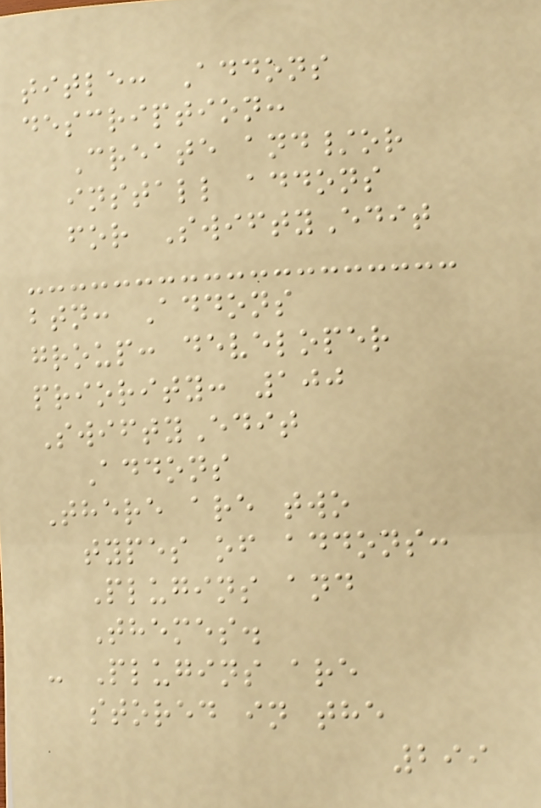title: Addons
description:
Create and/or
install addons
for SwiftyEdit
btn: Addons
group: developer
priority: 100
SwiftyEdit
Addons
There are two
types of addons:
Plugins and
Themes.
- Plugins are
stored in the
299
